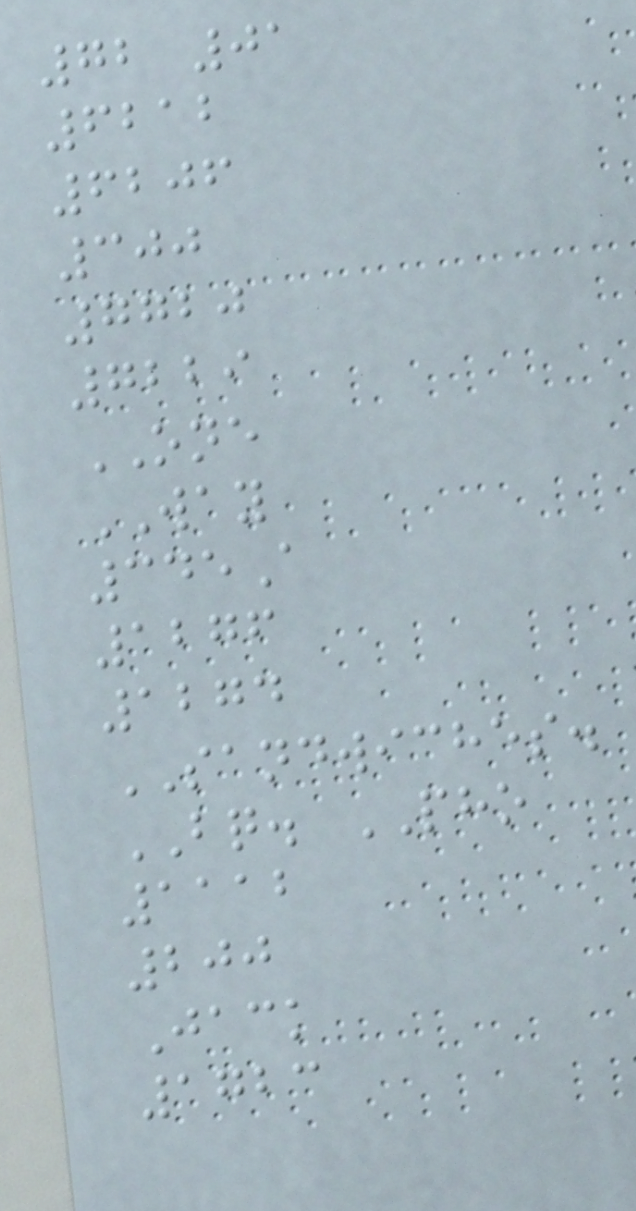72 01
6212
6206
300
7720
7229
ONE
WAY
345A
1276
1274
SANDWICHES.
BQ. PHO
1112
200
Jack
1723
